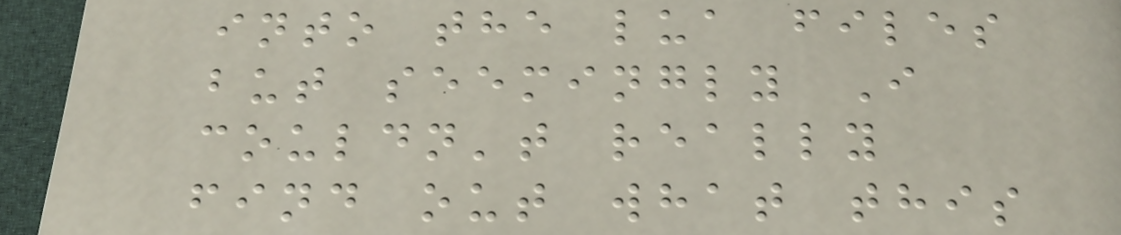into the lua files
but seemingly I
couldn't really
find out what this
